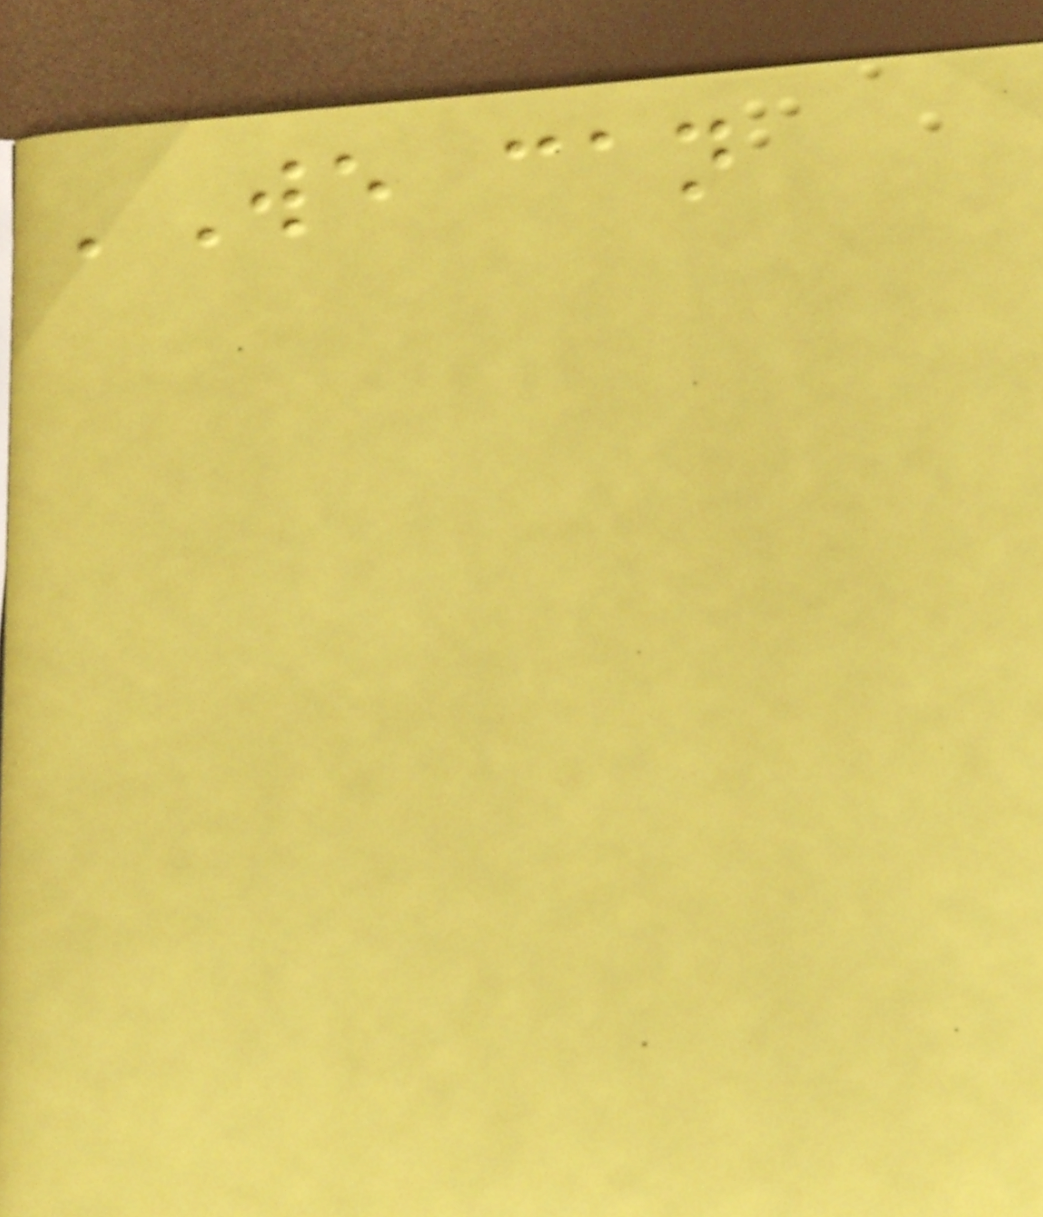'We can
